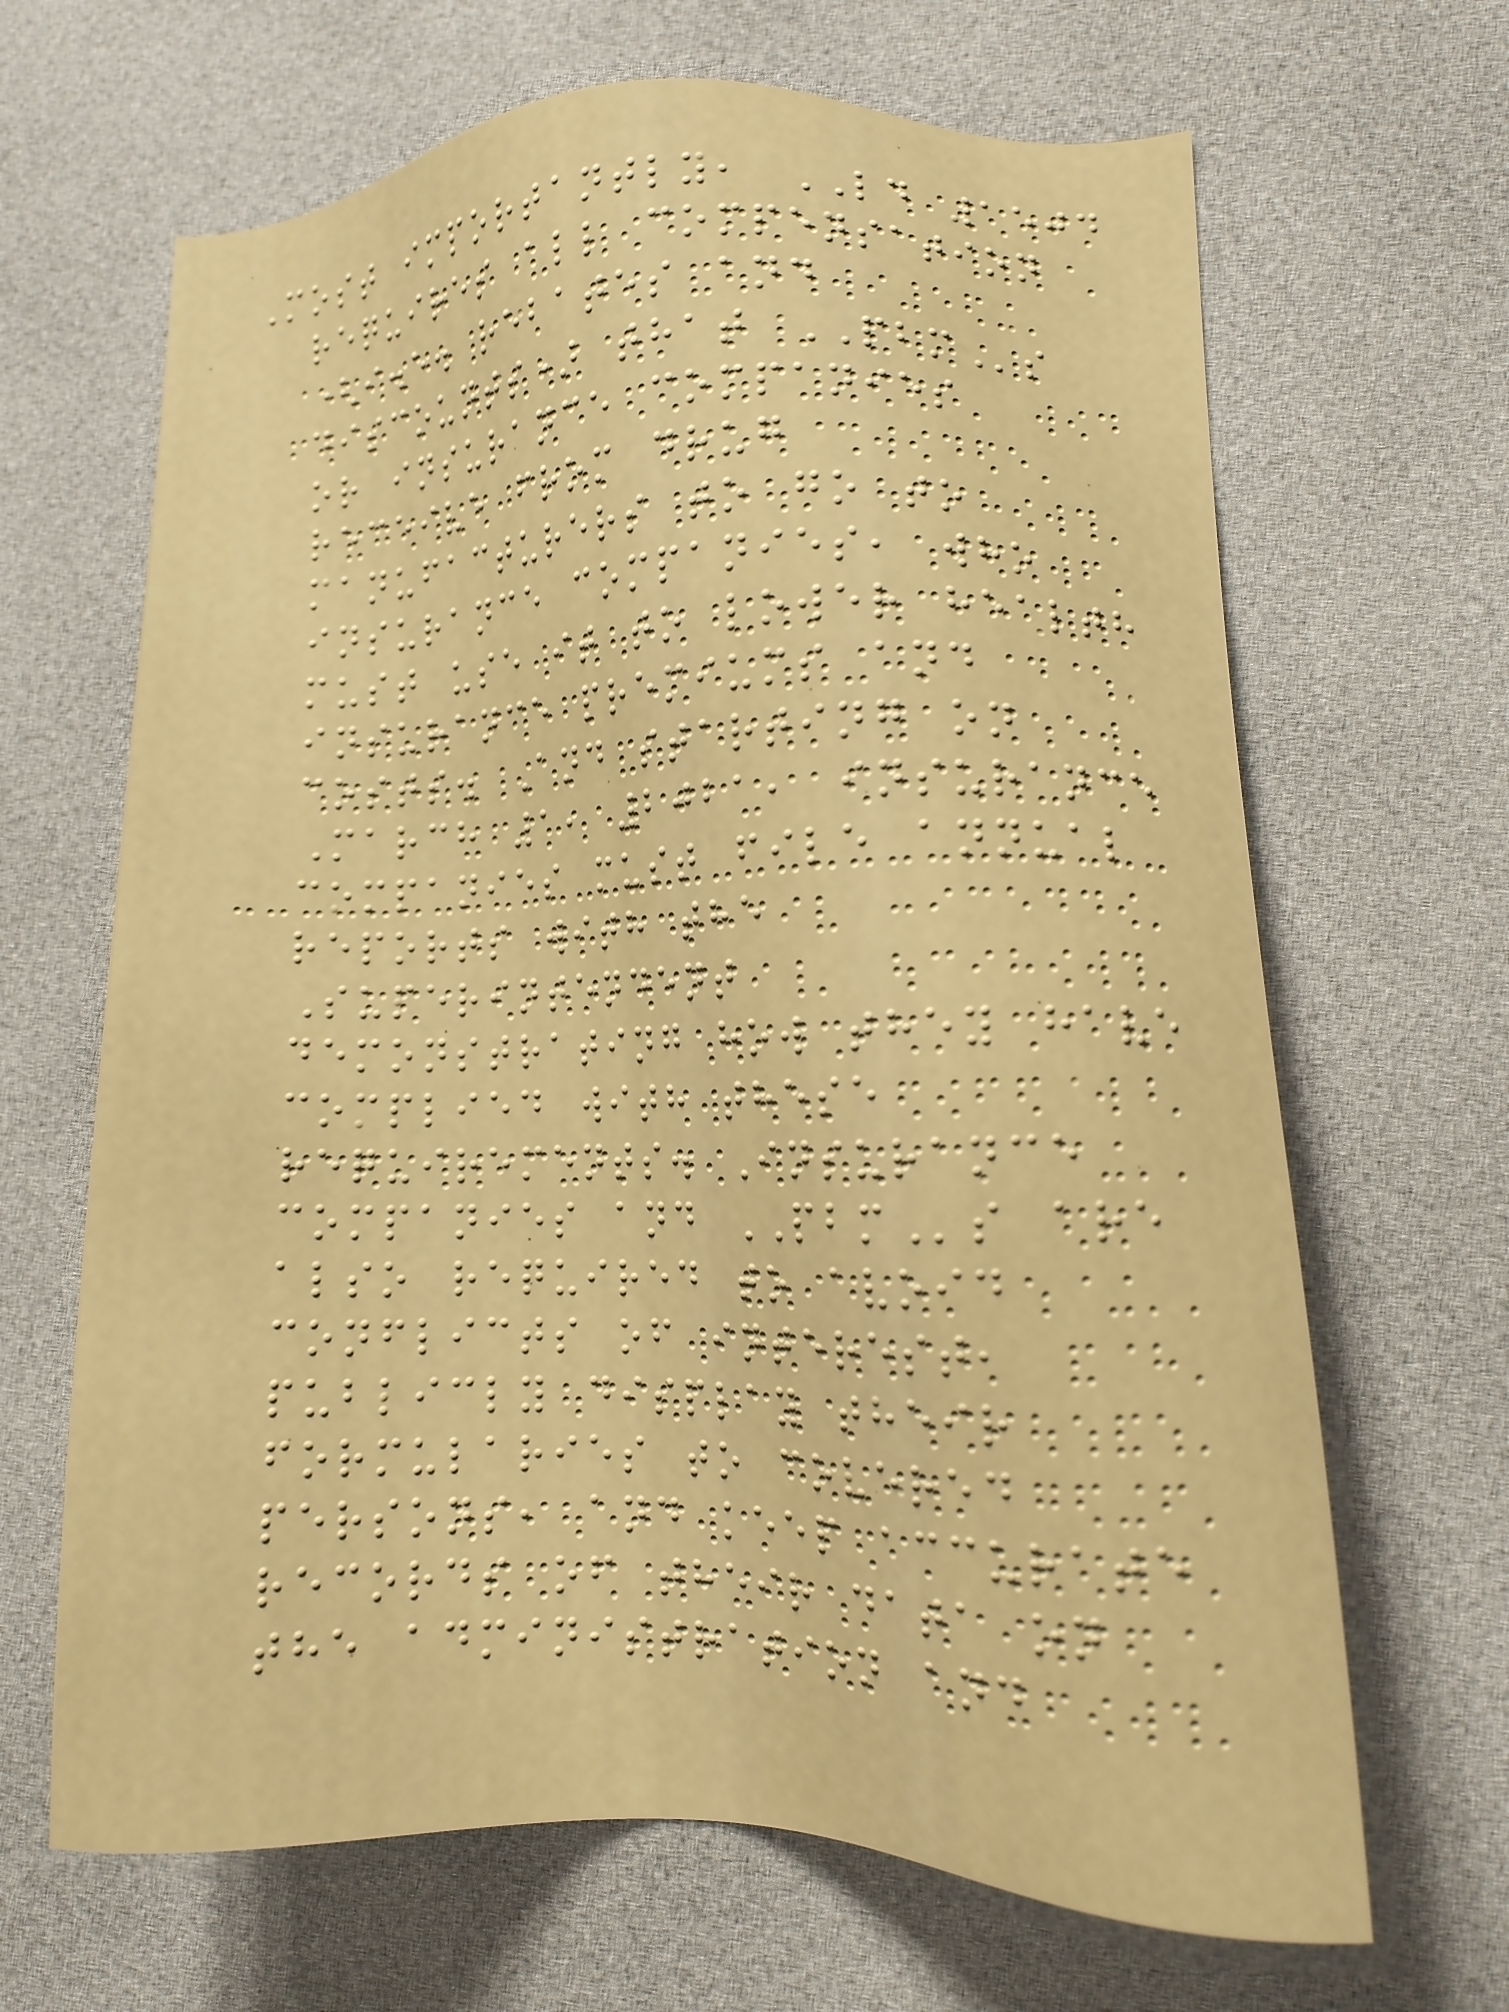Most importantly, LD 1504
requires all compensation
(i.e. rebates and
discounts) that PBMs
or insurance companies
receive from drug
manufacturers to go to
insurance companies, who
must use it to lower health
insurance premiums and
costs. And starting on
March 1, 2021, insurance
companies must file annual
reports with the
Superintendent
demonstrating how they have
complied with these
requirements. Insurance
companies and PBMs are
also required to avoid
conflicts of interest,
publicly display their
formularies to covered
persons, and keep accurate
records of their data on
the administration and
